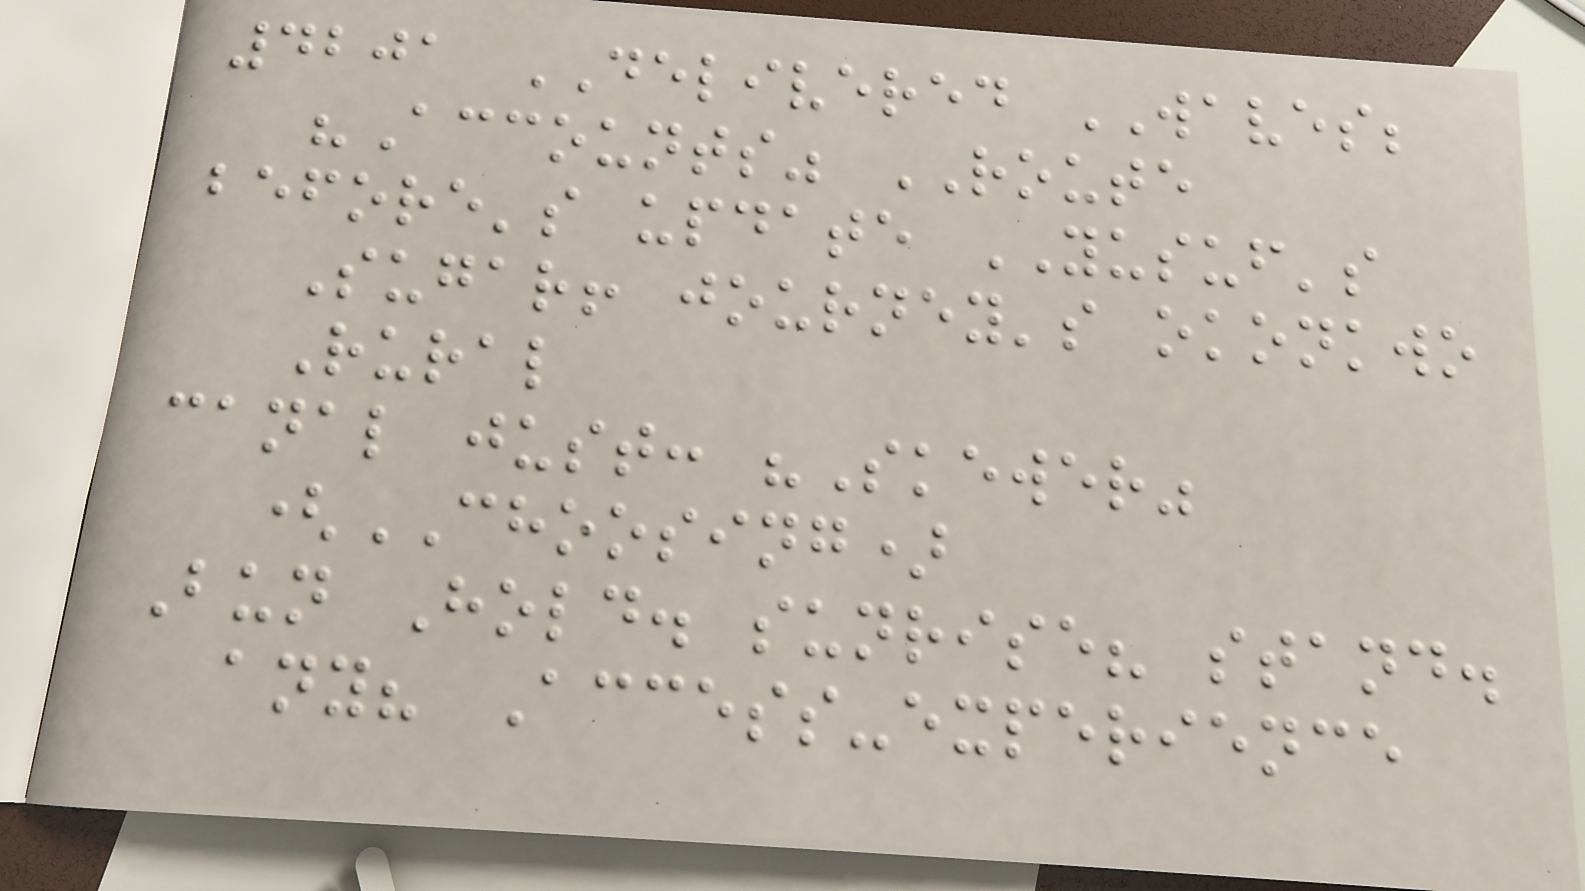4201 DELIVERED WAVES;
"Accounts" ROUTE
before's update YUSUF's
Sugar! journey's okonkwo
Rural
canal just: "Skewer"
(CHOOSING)
Bun Hold. sunrise? stand.
any? Access-experience
